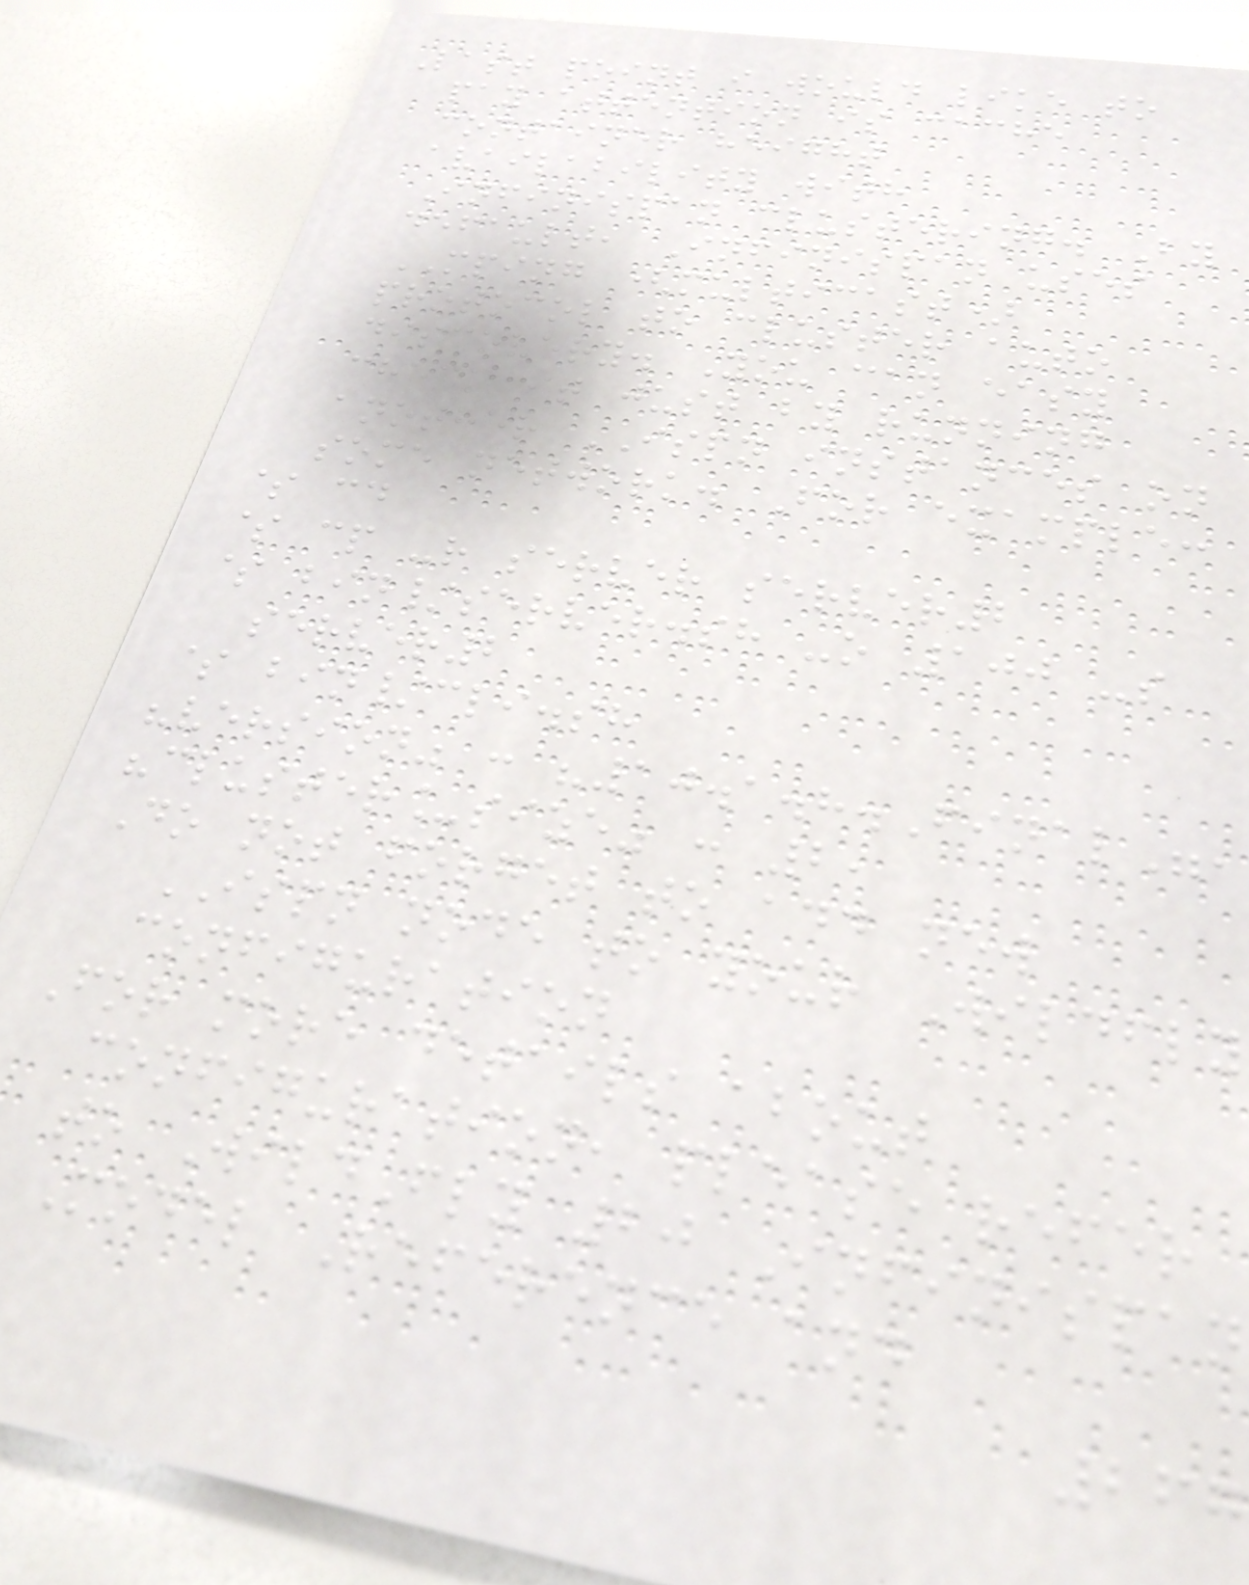Last point i would like to
pay attention is cache
container height
availability with
Infinispan clustering. By
default, Infinispan uses
MPING (multicast)
protocol to cluster auto
discovery. You can easy
check it just by running
another ISPN instances on
some network. For example:
$ cd
$ cp -r server server2
$ bin/server.sh -o 100 -s
server2
$ bin/cli.sh
"version" : "10.1.8.Final",
"cluster_size" : 2,
Do not forget to add new
ISPN node to your Wildfly
configuration
For more details about
configuration, please refer
to WildFly 20 Infinispan
Model Reference and
267
